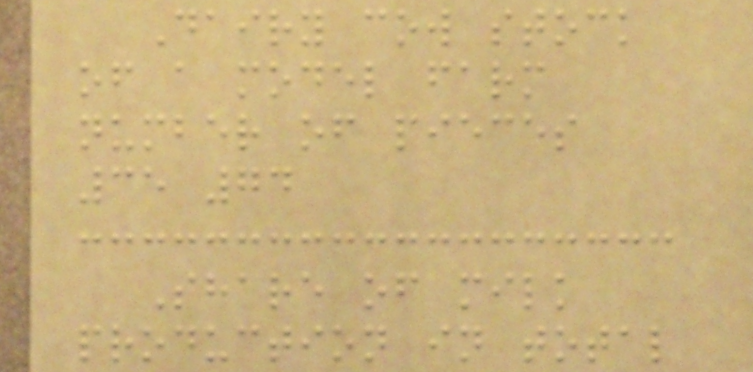Dairy cow stock
of a model farm
number of pieces
35 74
Share of milk
production in total
